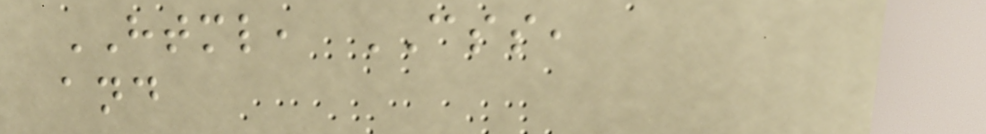HTML, CSS,
and
